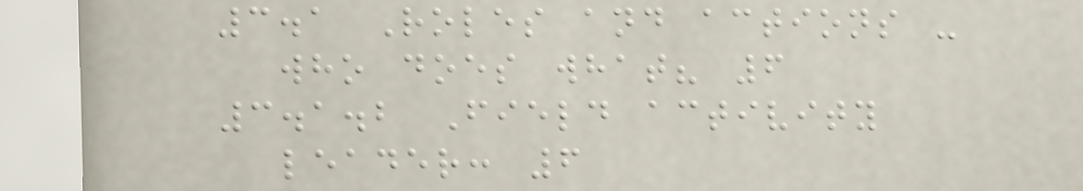3.1 Roles and actions -
who does what? 6
3.1.2 Field activity
leader: 6
